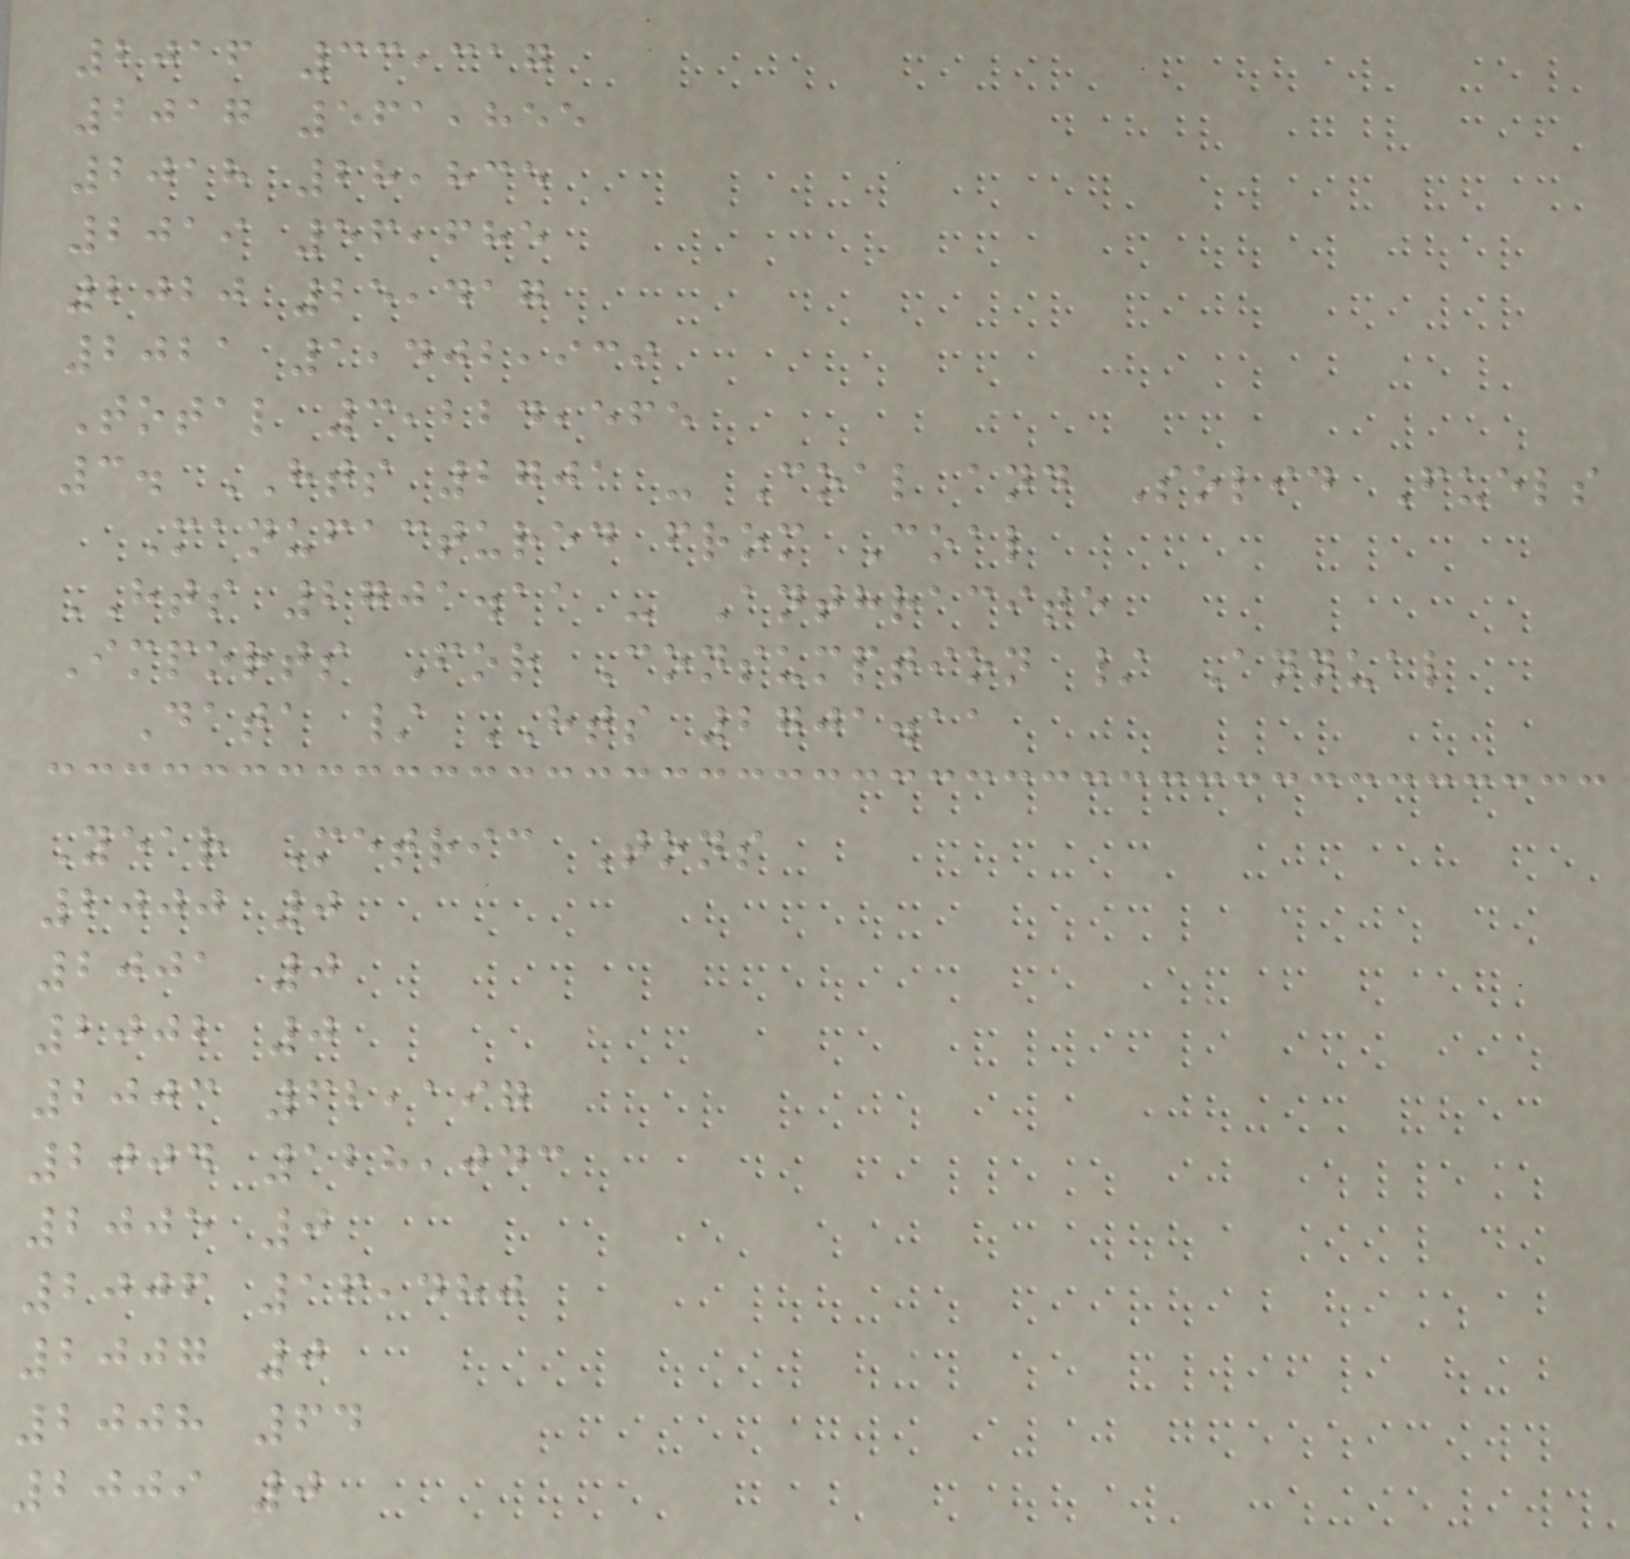2016 33,317
2017 561,855
2018 28,835
2019 56,685
2020 25,417
2021 1,402,939
Total 3,224,565
3. HTS 2701 - Coal and Solid Fuels
Manufactured from Coal
HTS 2701.11 - Anthracite
Imports For Consumption / Annual
Data / HTS 2701.11
Year Metric Tons
2000 0
2001 0
2002 0
2003 62,197
2004 128,043
2005 0
2006 16,480
2007 0
2008 64
2009 0
